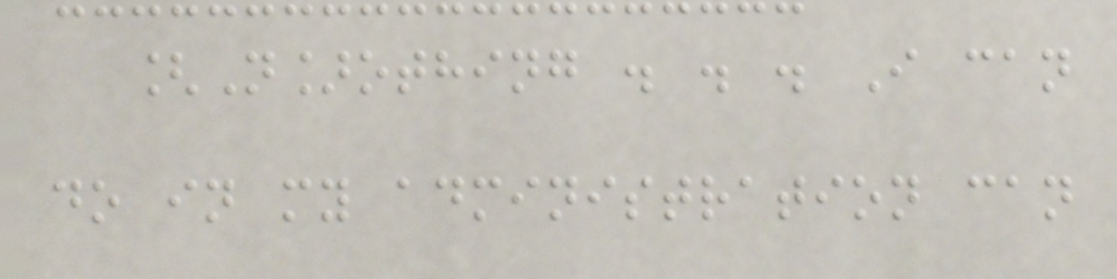[N]othing . . . I can
do in my administration can
